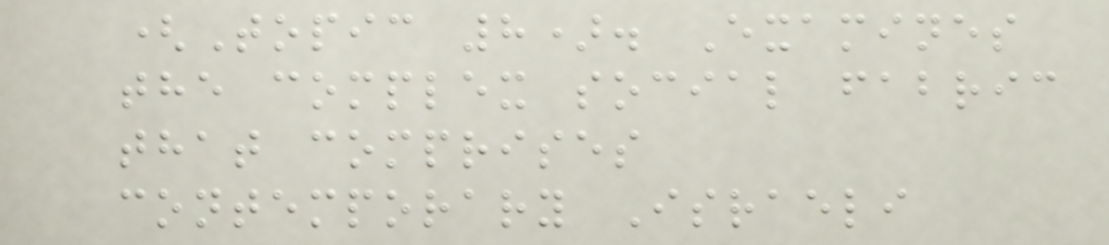(Topic 8). Examines
the complex social fabric
that comprises
contemporary Israeli
